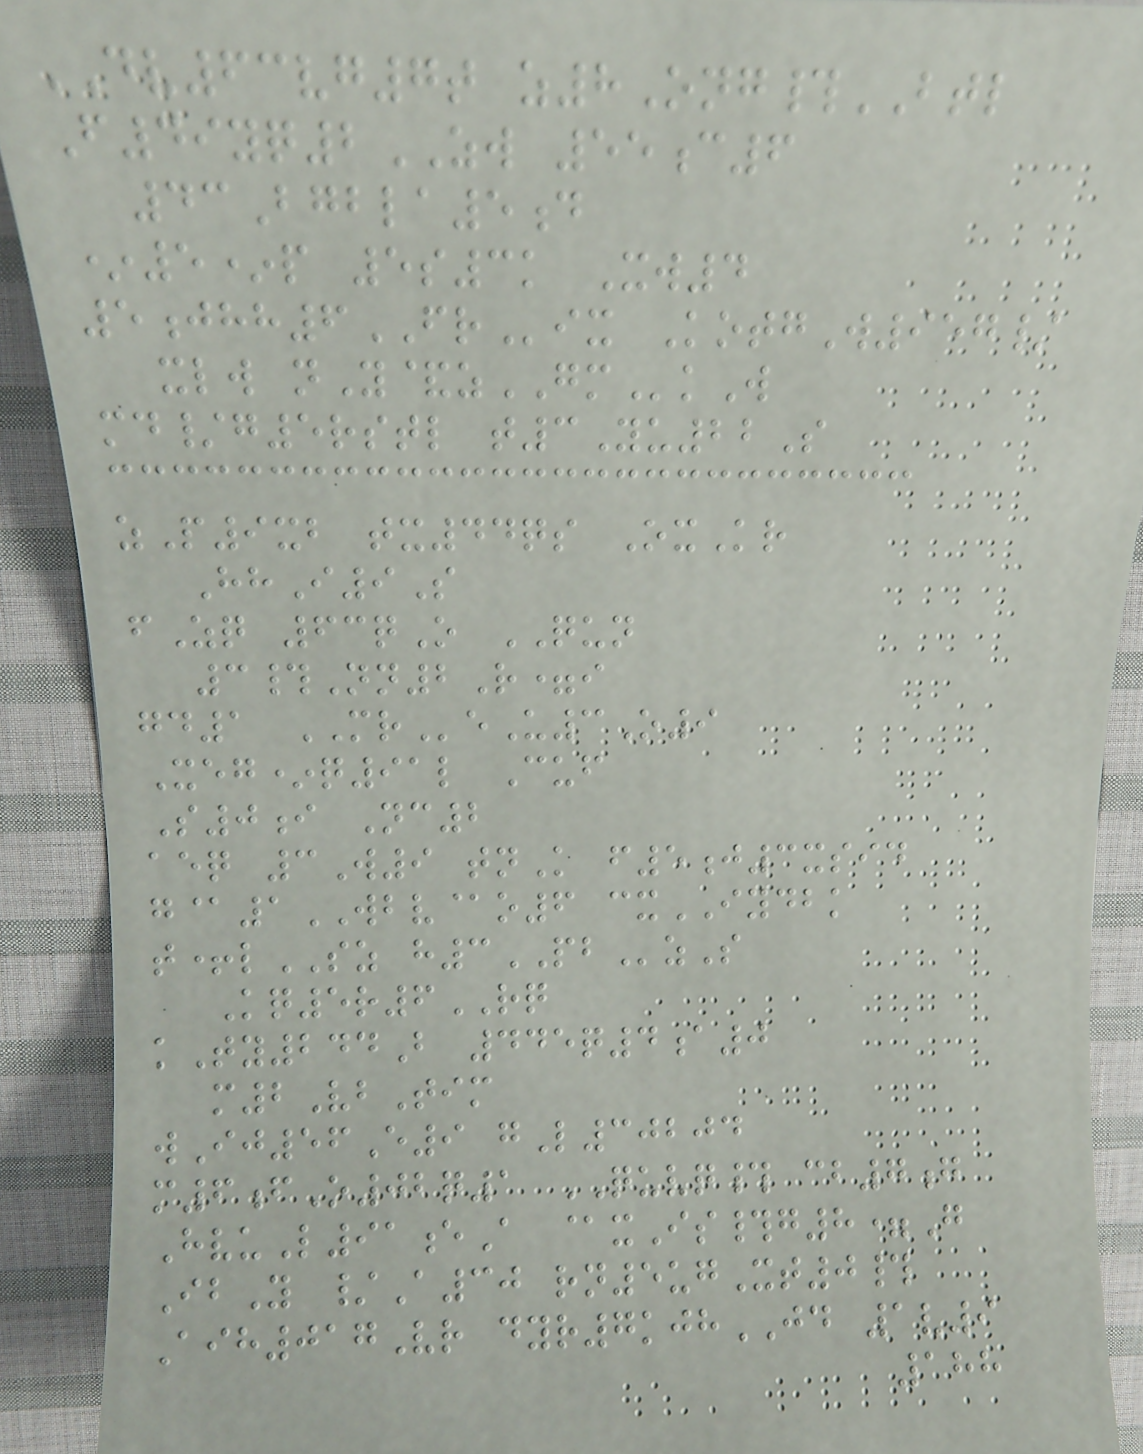DV63vg7t z8Ong#BTL
F49yq2ZW 55c6
43Bgbla5d
*5*p 5s3k Xw4
5jhh6FRix KotgW957/
xlw nY&zGMkW
md/g5rstl t3Yu22S
zP9xb tx44qs OxKr
HhI9S
fZq 63qO QUN
3#Nn2R=i
gd1 MReU3O9
Xeg*q91l Cuf
S0i Nc2
aeq 3W9 tnK f5j3xsid
g@1WBV@o6 cxIYDBK
t+lSZ h3PBzS
Kq5r6RQ
kTy244B 445q4a0
m2VbTim
wIj56E9 gL30204
m6fO02q1 QUVQ# cb7g
HvuL91eA @xIs#g8=G
IbY /A30 rn5ugXt0#
Aih017Vr dyr7kjhJD 1v9
188
